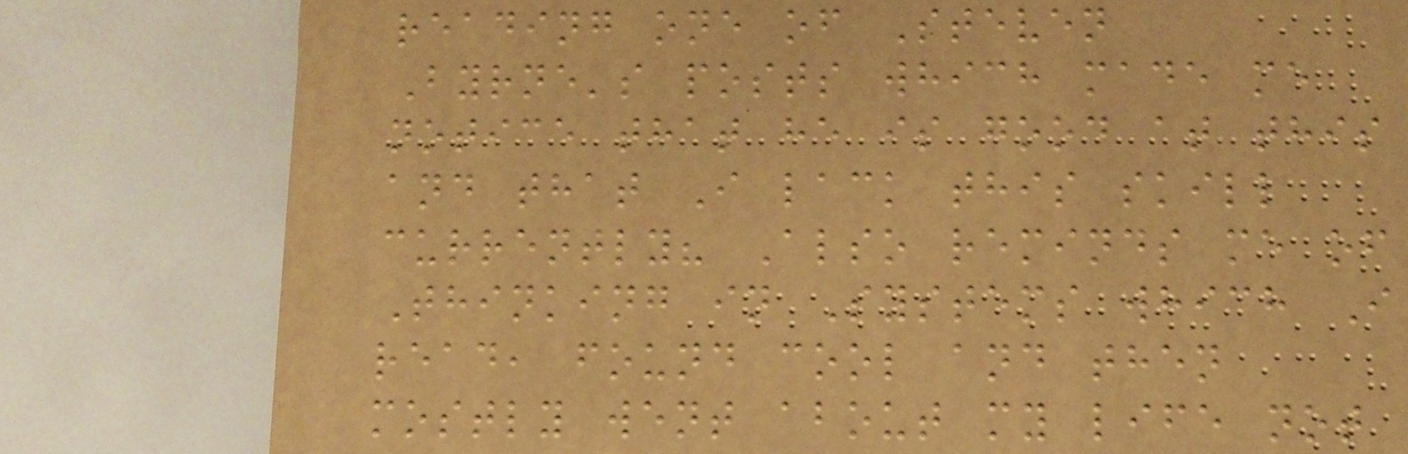reading one of Steven
Byrne's posts which made me
notice that he is good at this
and that I lack this skill
currently? Also reminds me of
Thinking in Systems which I
read, found cool and then
mostly went about my life not
